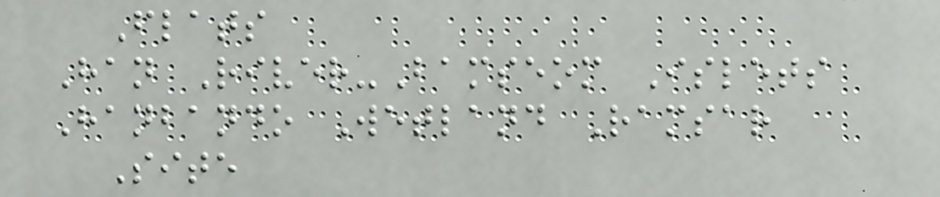Flats
Han River-Bamseom Islets
Hanbando Wetland Ramsar
Site
